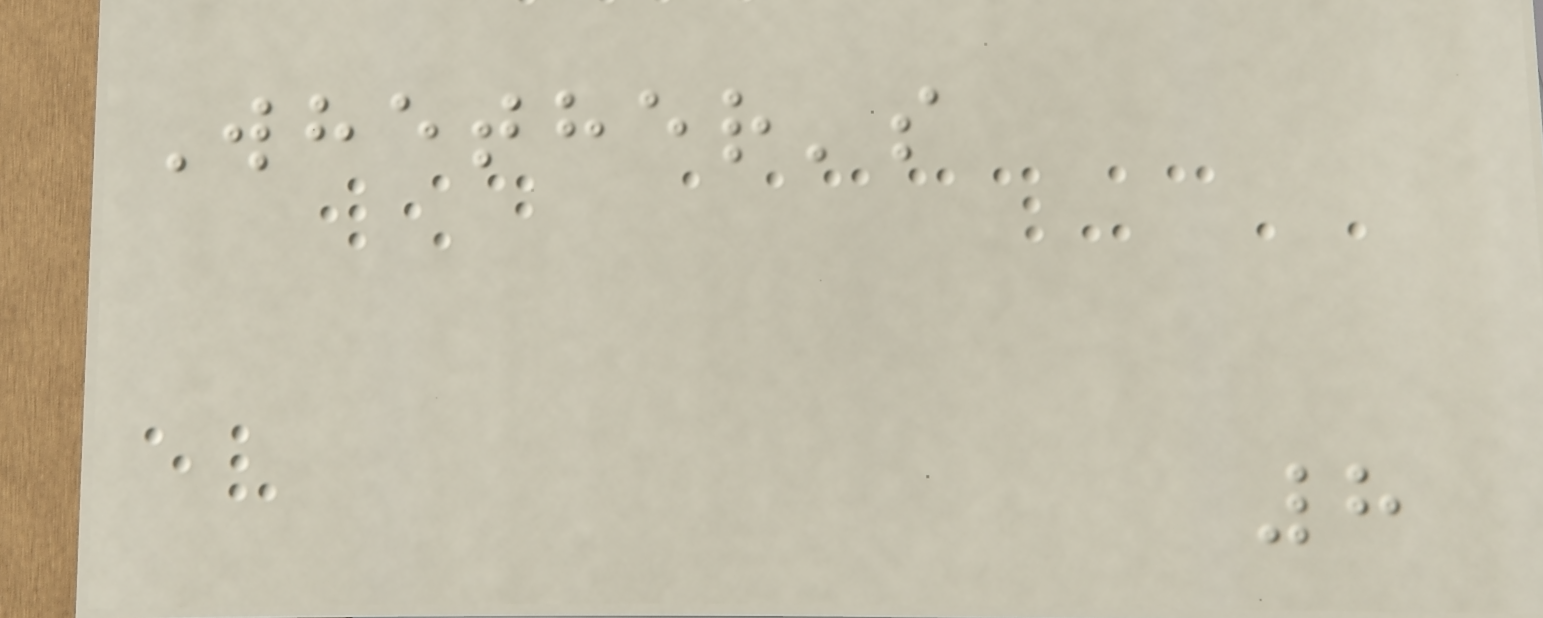Whether's
8
